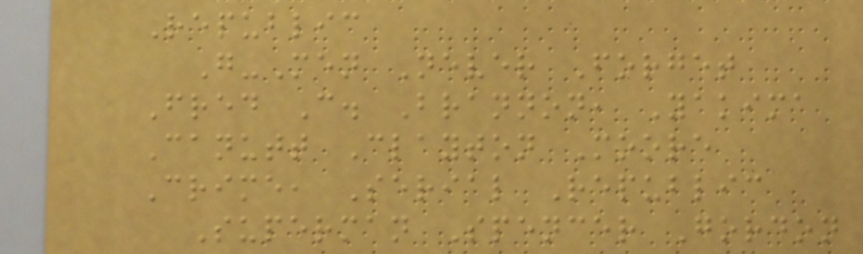Republic
G-Men Never Forget
Fred C. Brannon, Yakima
Canutt Clayton Moore
Crime, Serial Republic
Superman Spencer Gordon
